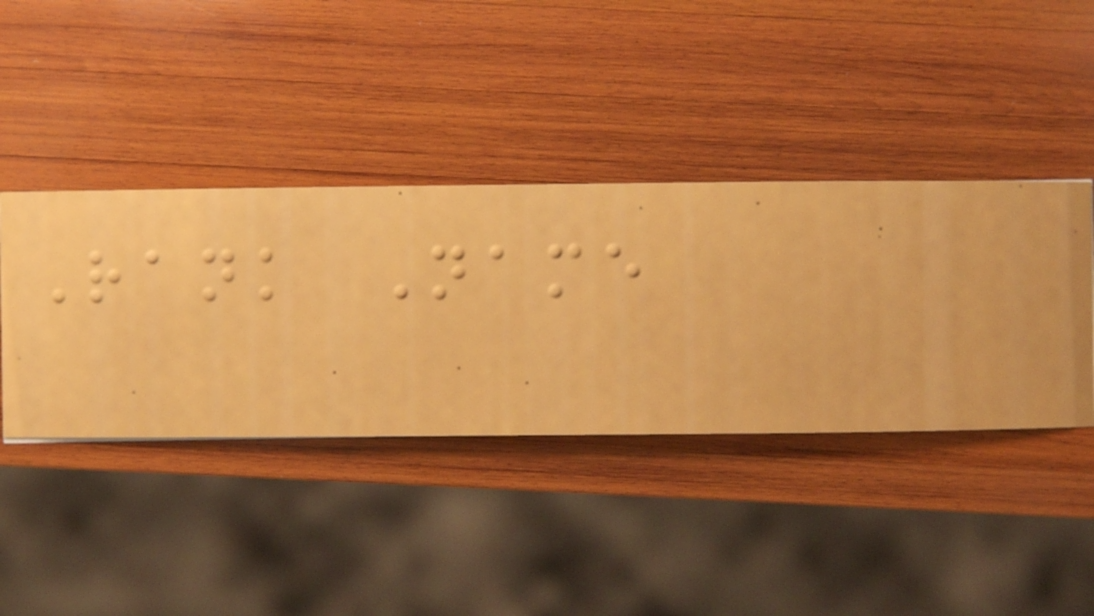Rank Name
